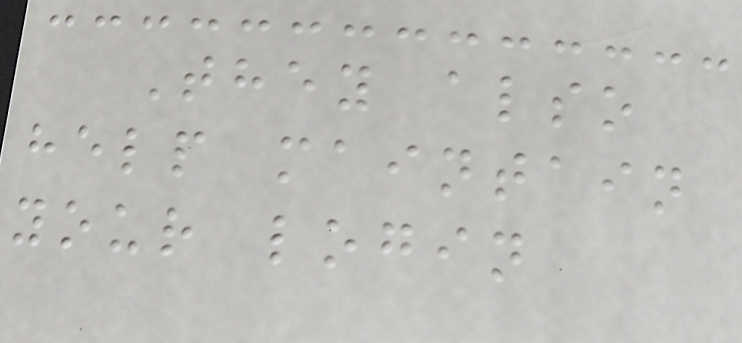They also
help maintain
your login
